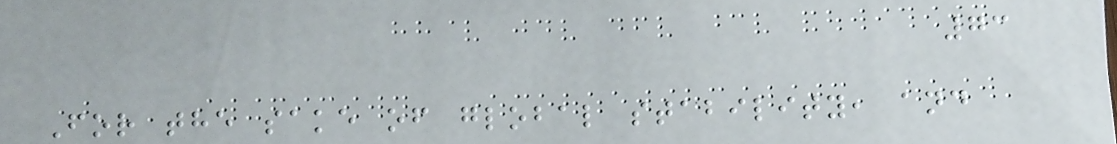73
For the sake of global stability, and
